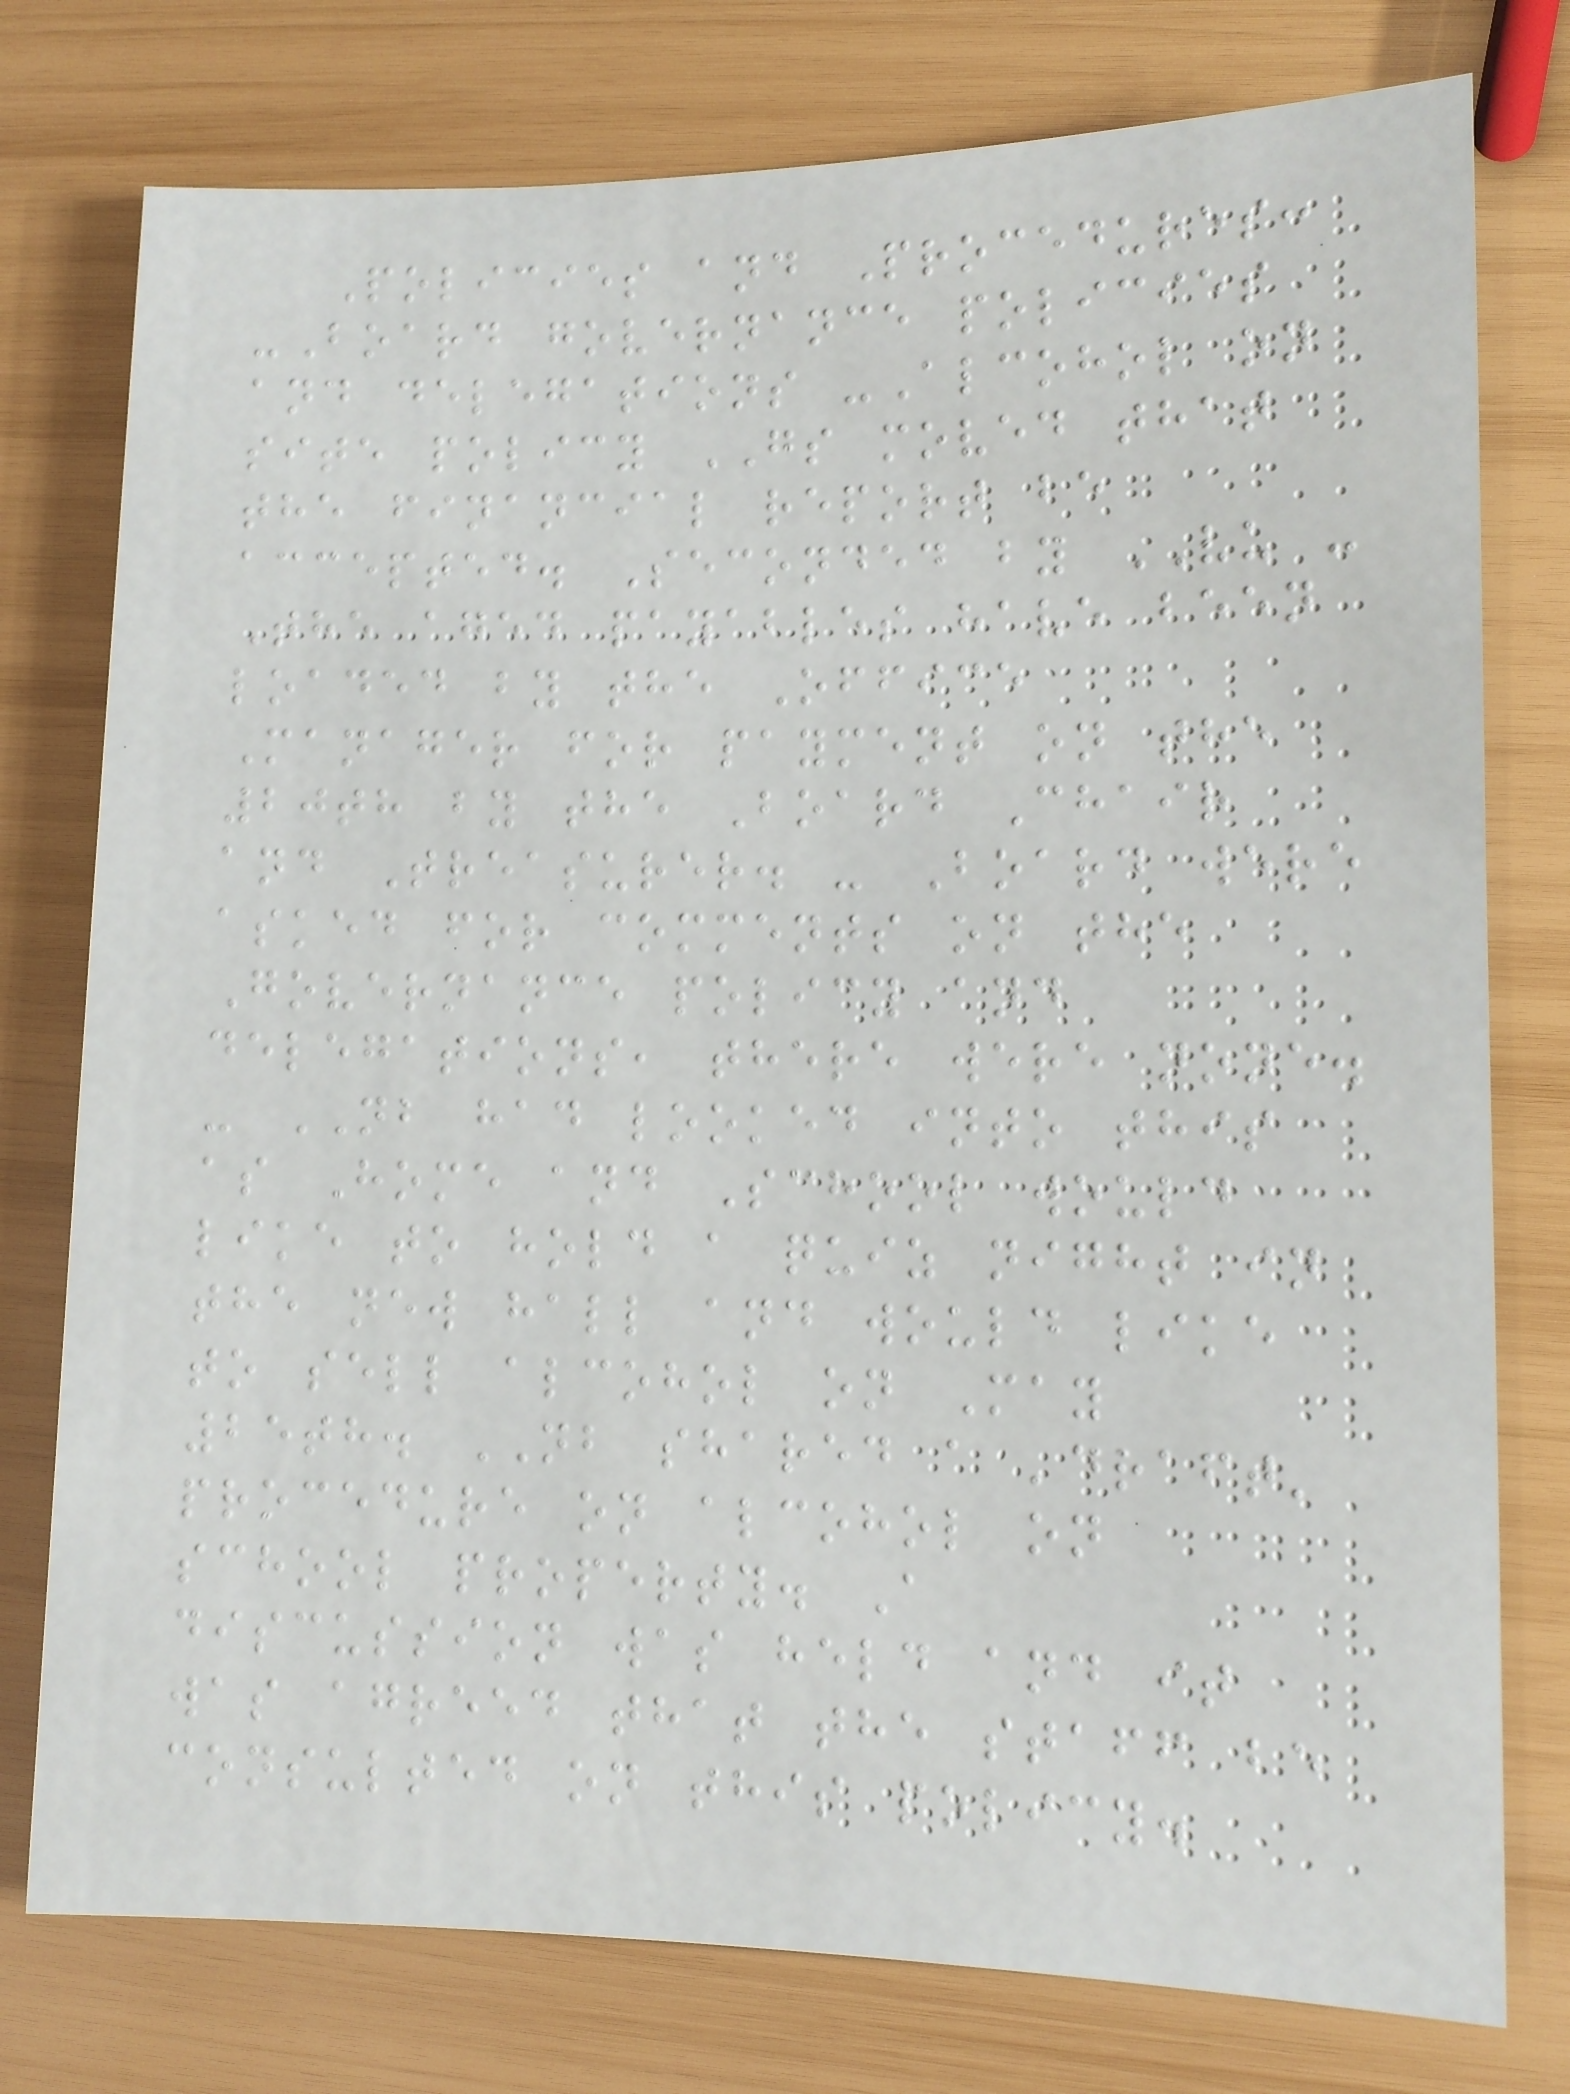Policies and Procedures:
-Board governance policies
and delegations -Alcohol on
site policy GS moved that
the financial report be
accepted. Seconded by VU -
The aged payables have been
loaded by the Office
Manager for payment on the
20th by the Board Chair
and Treasurer. - Board were
asked for comments on the
Governance policy and
delegations, there were none.
- NB had looked into this
as Home and School would
like to hold a quiz night in
the new hall and would like
to sell alcohol on May
25th. NB shared a 'draft'
procedure on alcohol on
school property. A
discussion was held and it
was agreed that the staff be
consulted on this policy.
